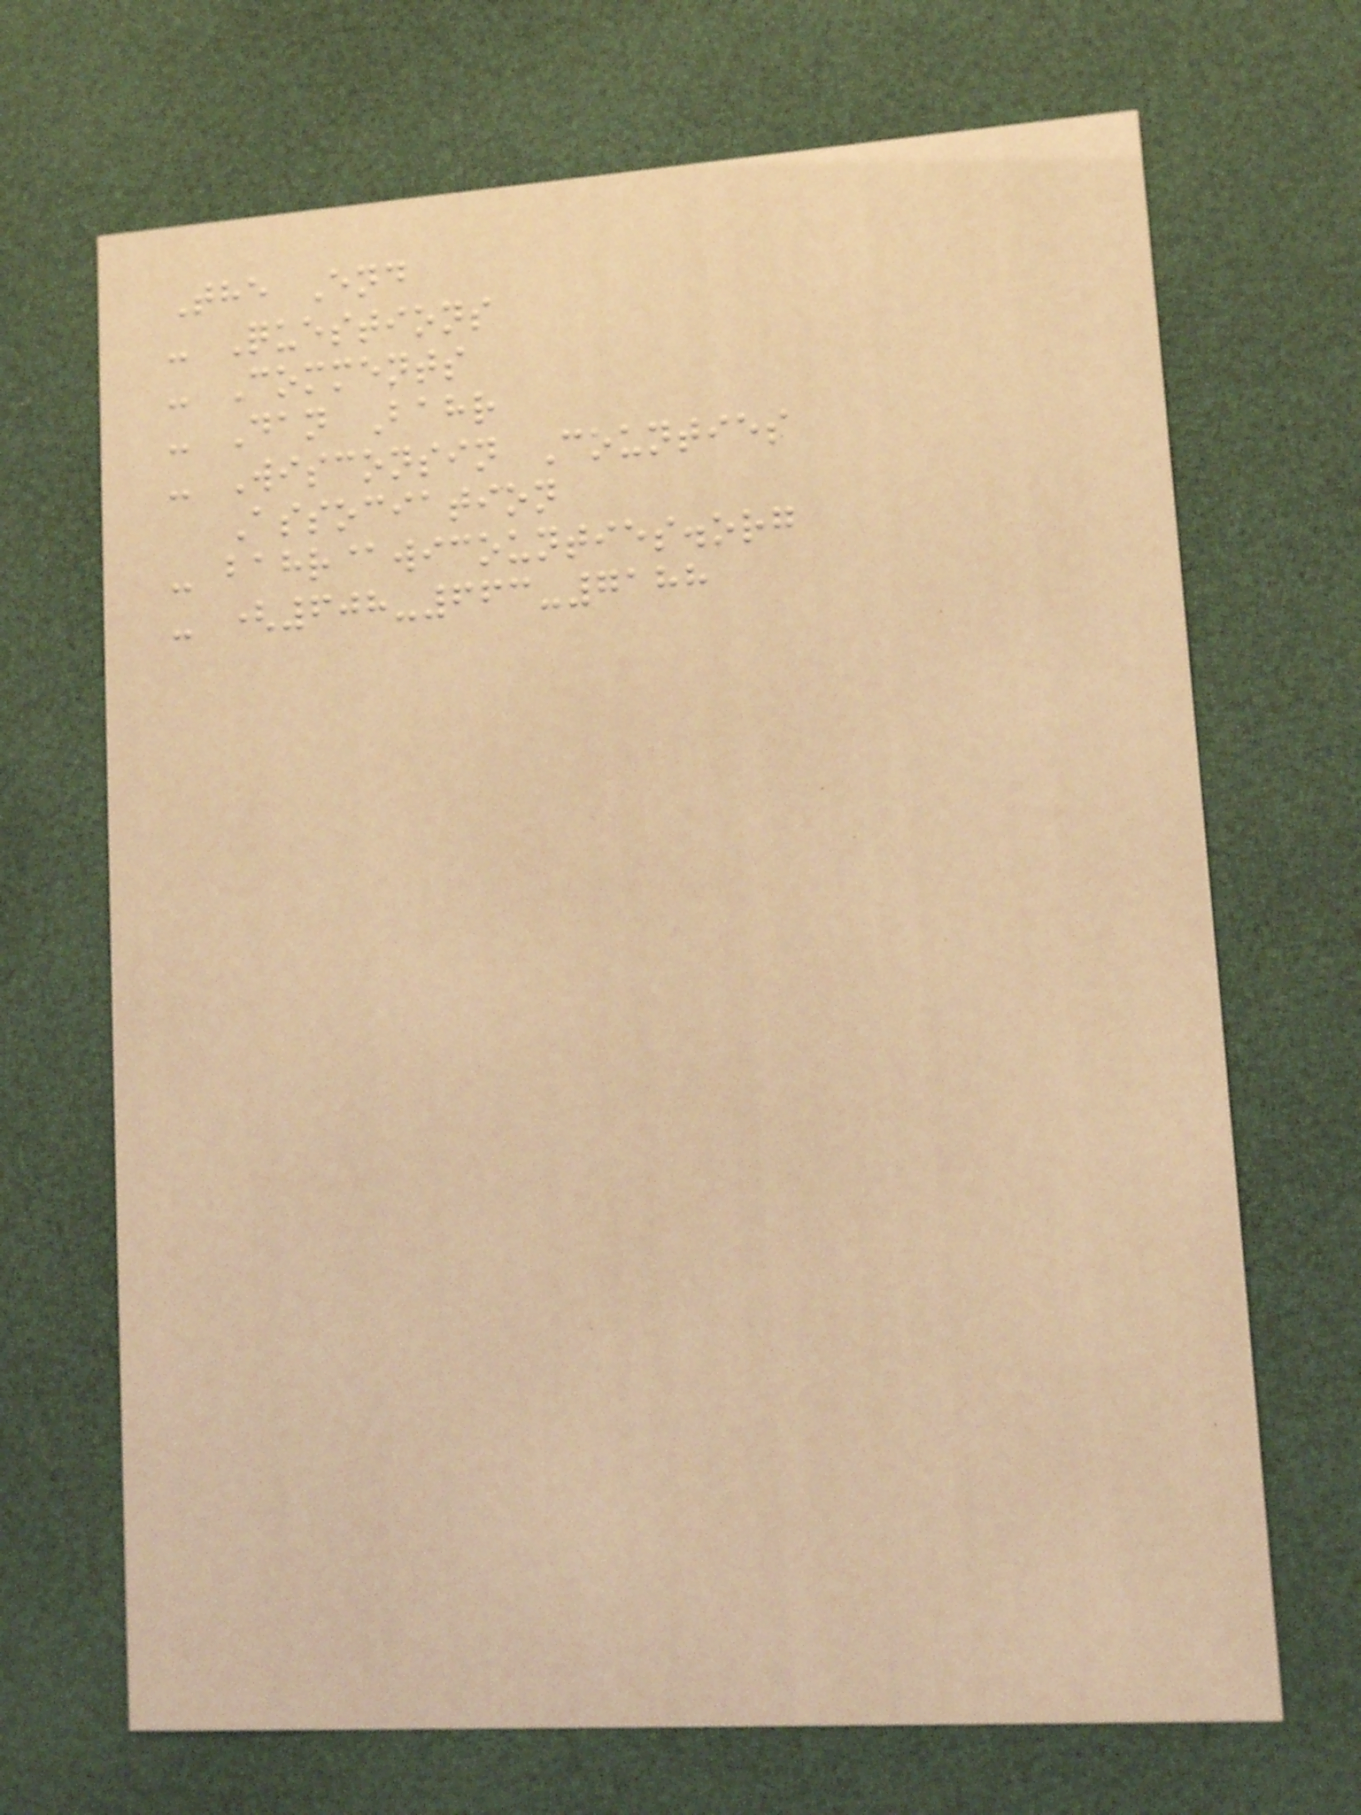The End
- Questions
- Comments
- Dan Bahr
- Wisconsin Counties
Association
- bahr@wicounties.org
- (608-663-7188
